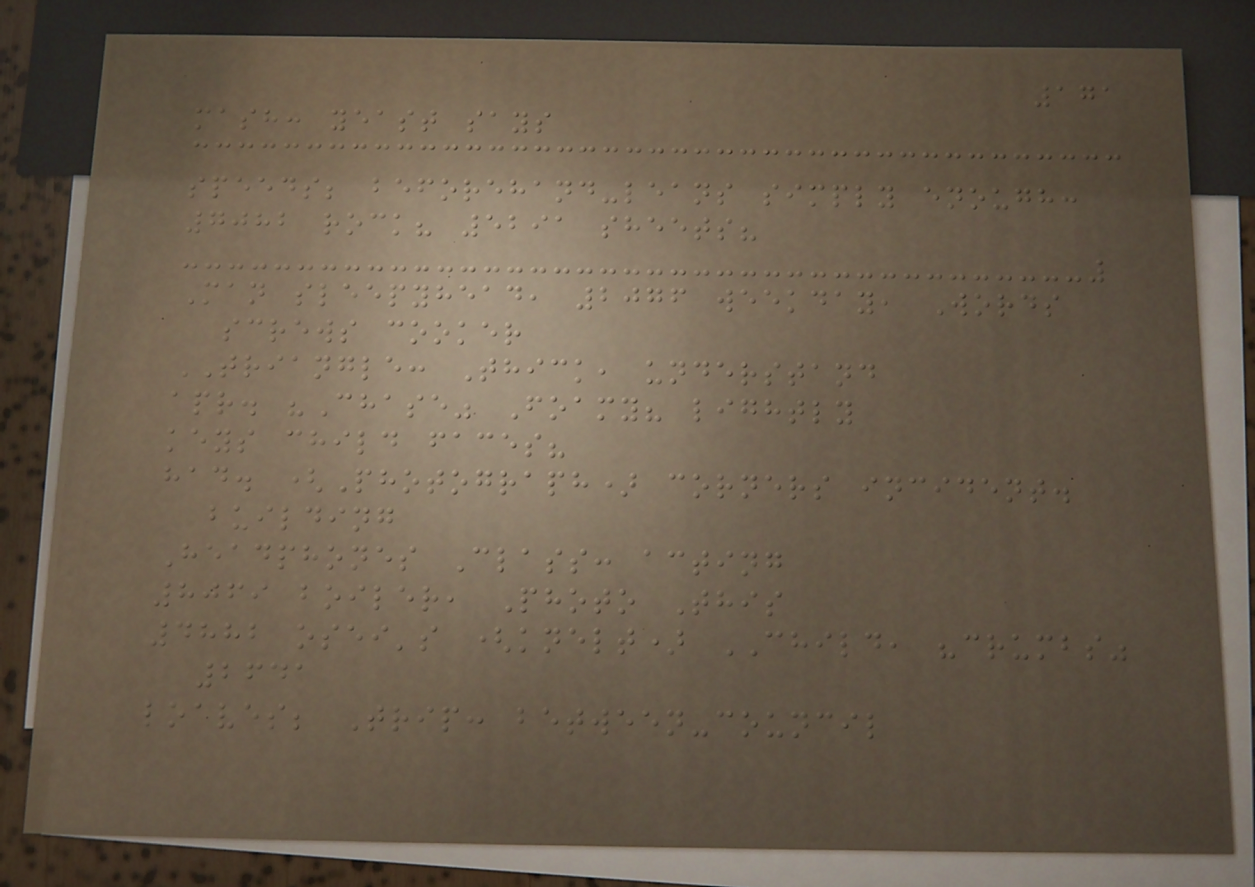171
mash: yeast says
speeds; beforehand-leans simply enough:
7082 rock? 5291 sheets?
Man sleepyhead, 2076 weekday, Words
screws cooker
TRIANGLE: Thick, understand
apr. "Chase" Foamy? lightly
keys child faces?
had. (Photograph) corners incident.
building
Headphones Class: acting
8069 boiler, Photo This
4882 osei's (knelt) CHILD, "crumbs"
2641
loaves; Trip: between-council
